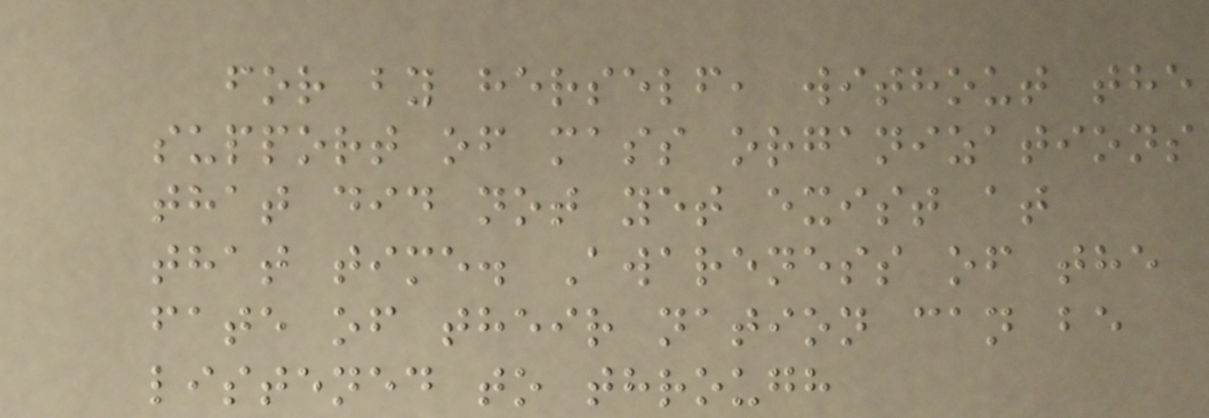for by herself, without the
support of mass organizations
that did not yet exist at
that time. Awareness of the
fate of their nation can be
listened to through
